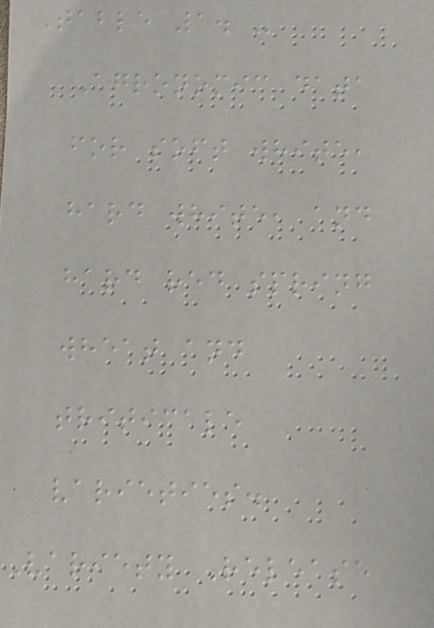Table 1. -
Agronomic data
for soft white,
hard white, and
hard red spring
wheat and
triticale
varieties.
Variety Release
